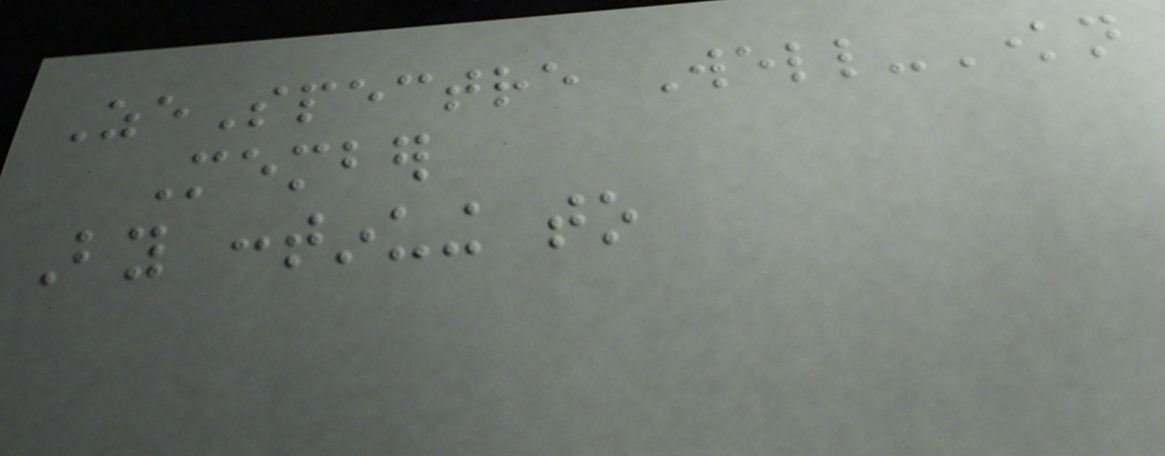ZeSpectre Well-Known
Member
By continuing to
